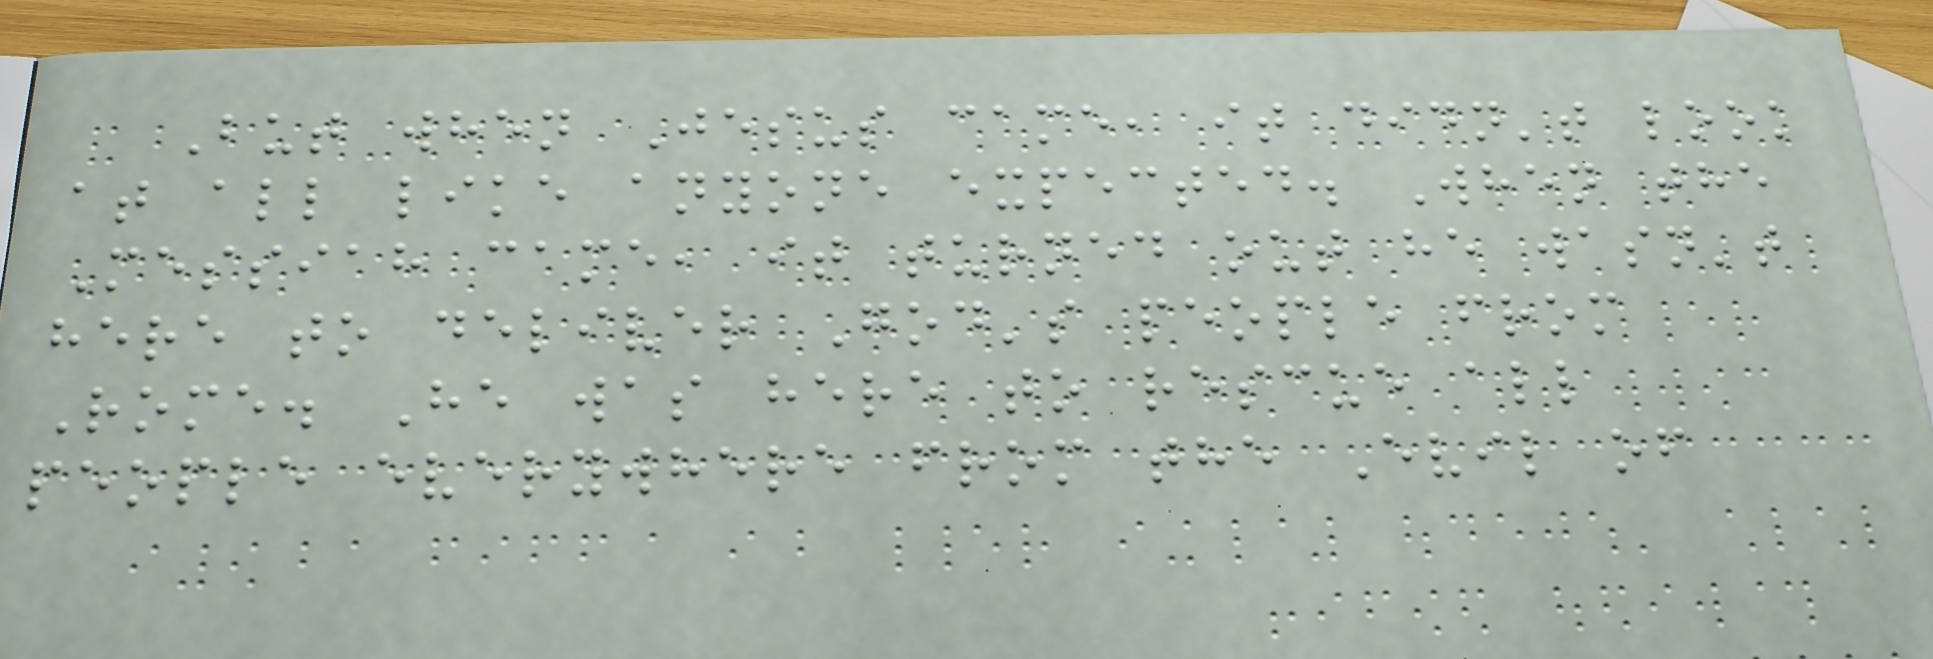But when Jesus came, it didn't look
at all like anyone expected. When the
Messiah came, it turned out he wasn't
here to deliver God's people from
Rome. He was here to rescue all
people everywhere from the Evil of
